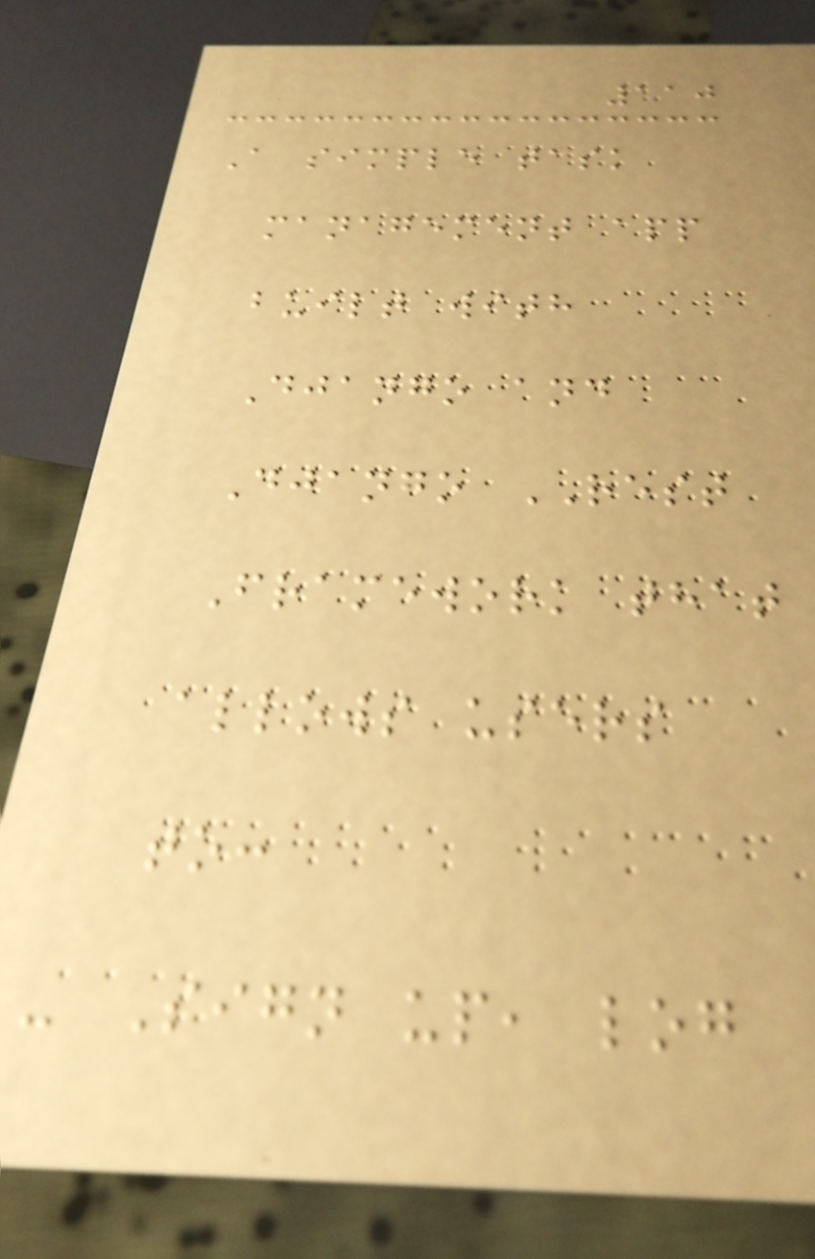110
A simple task
management app
built with
Django and
Django REST
Framework that
allows users
to:
- Sign up, log
